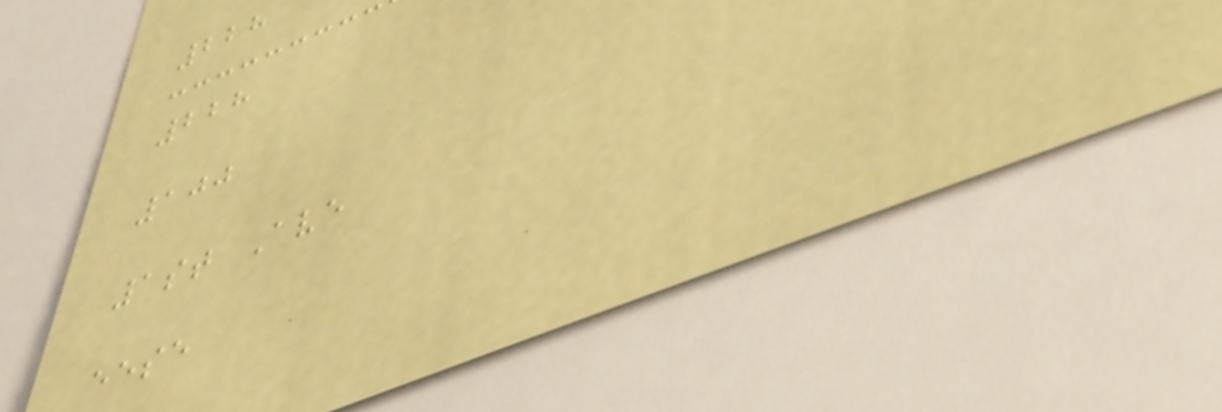228
228
100
1st Ave
eese
